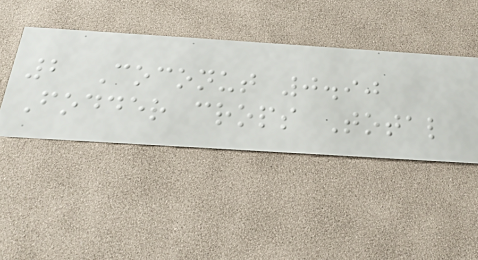2 Coconut 0.90
Fodder crops Total
